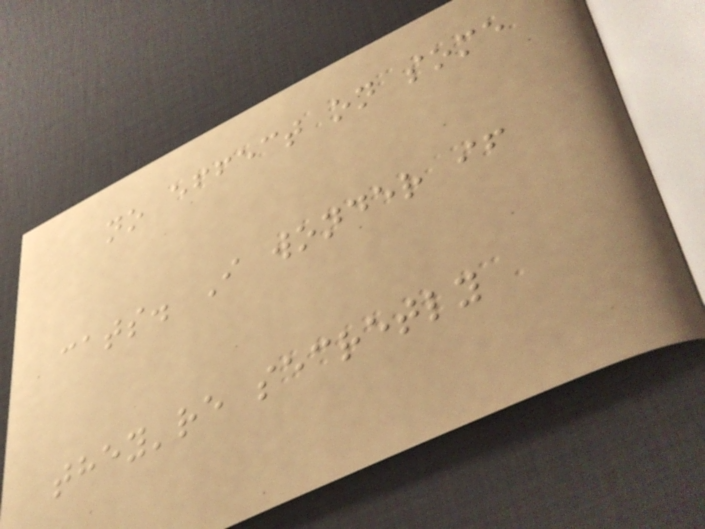no effect on some
cats. I wonder if
they're secretly
